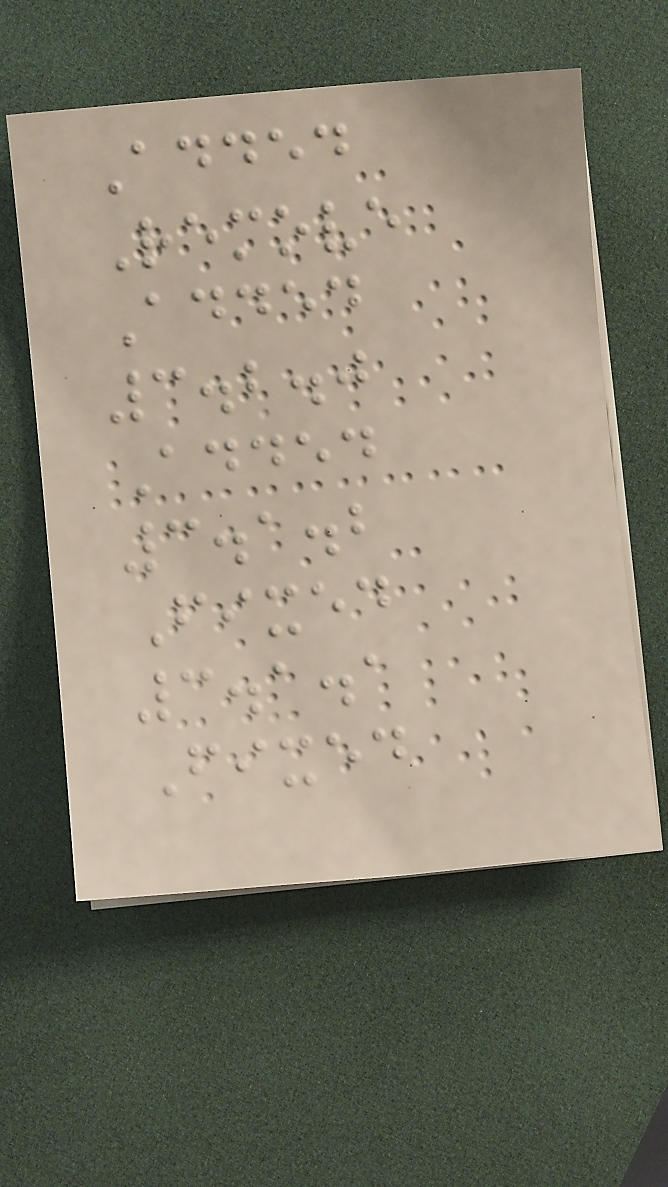Added
Remove
Added
3.2.0
Added
3.1.2
Fixed
3.1.1
Fixed
